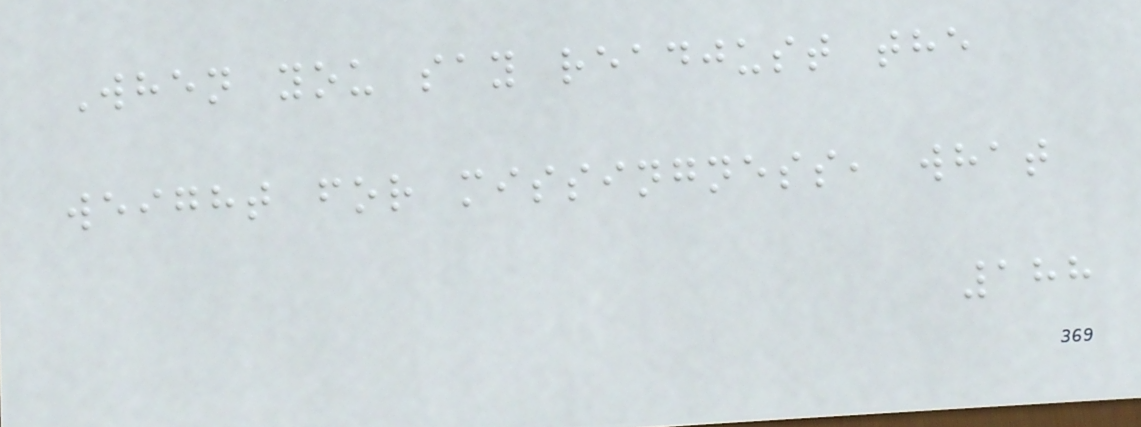When you say readjust the
weight for missingness, what
188
